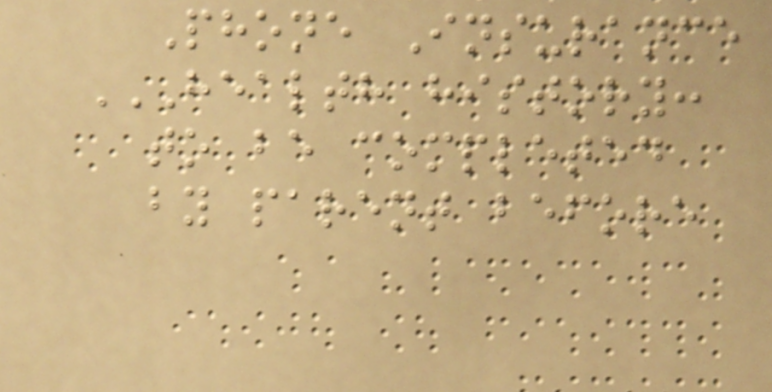Phone Insurance
HEALTH HISTORY:
TO BE COMPLETED
BY PARENT BEFORE
